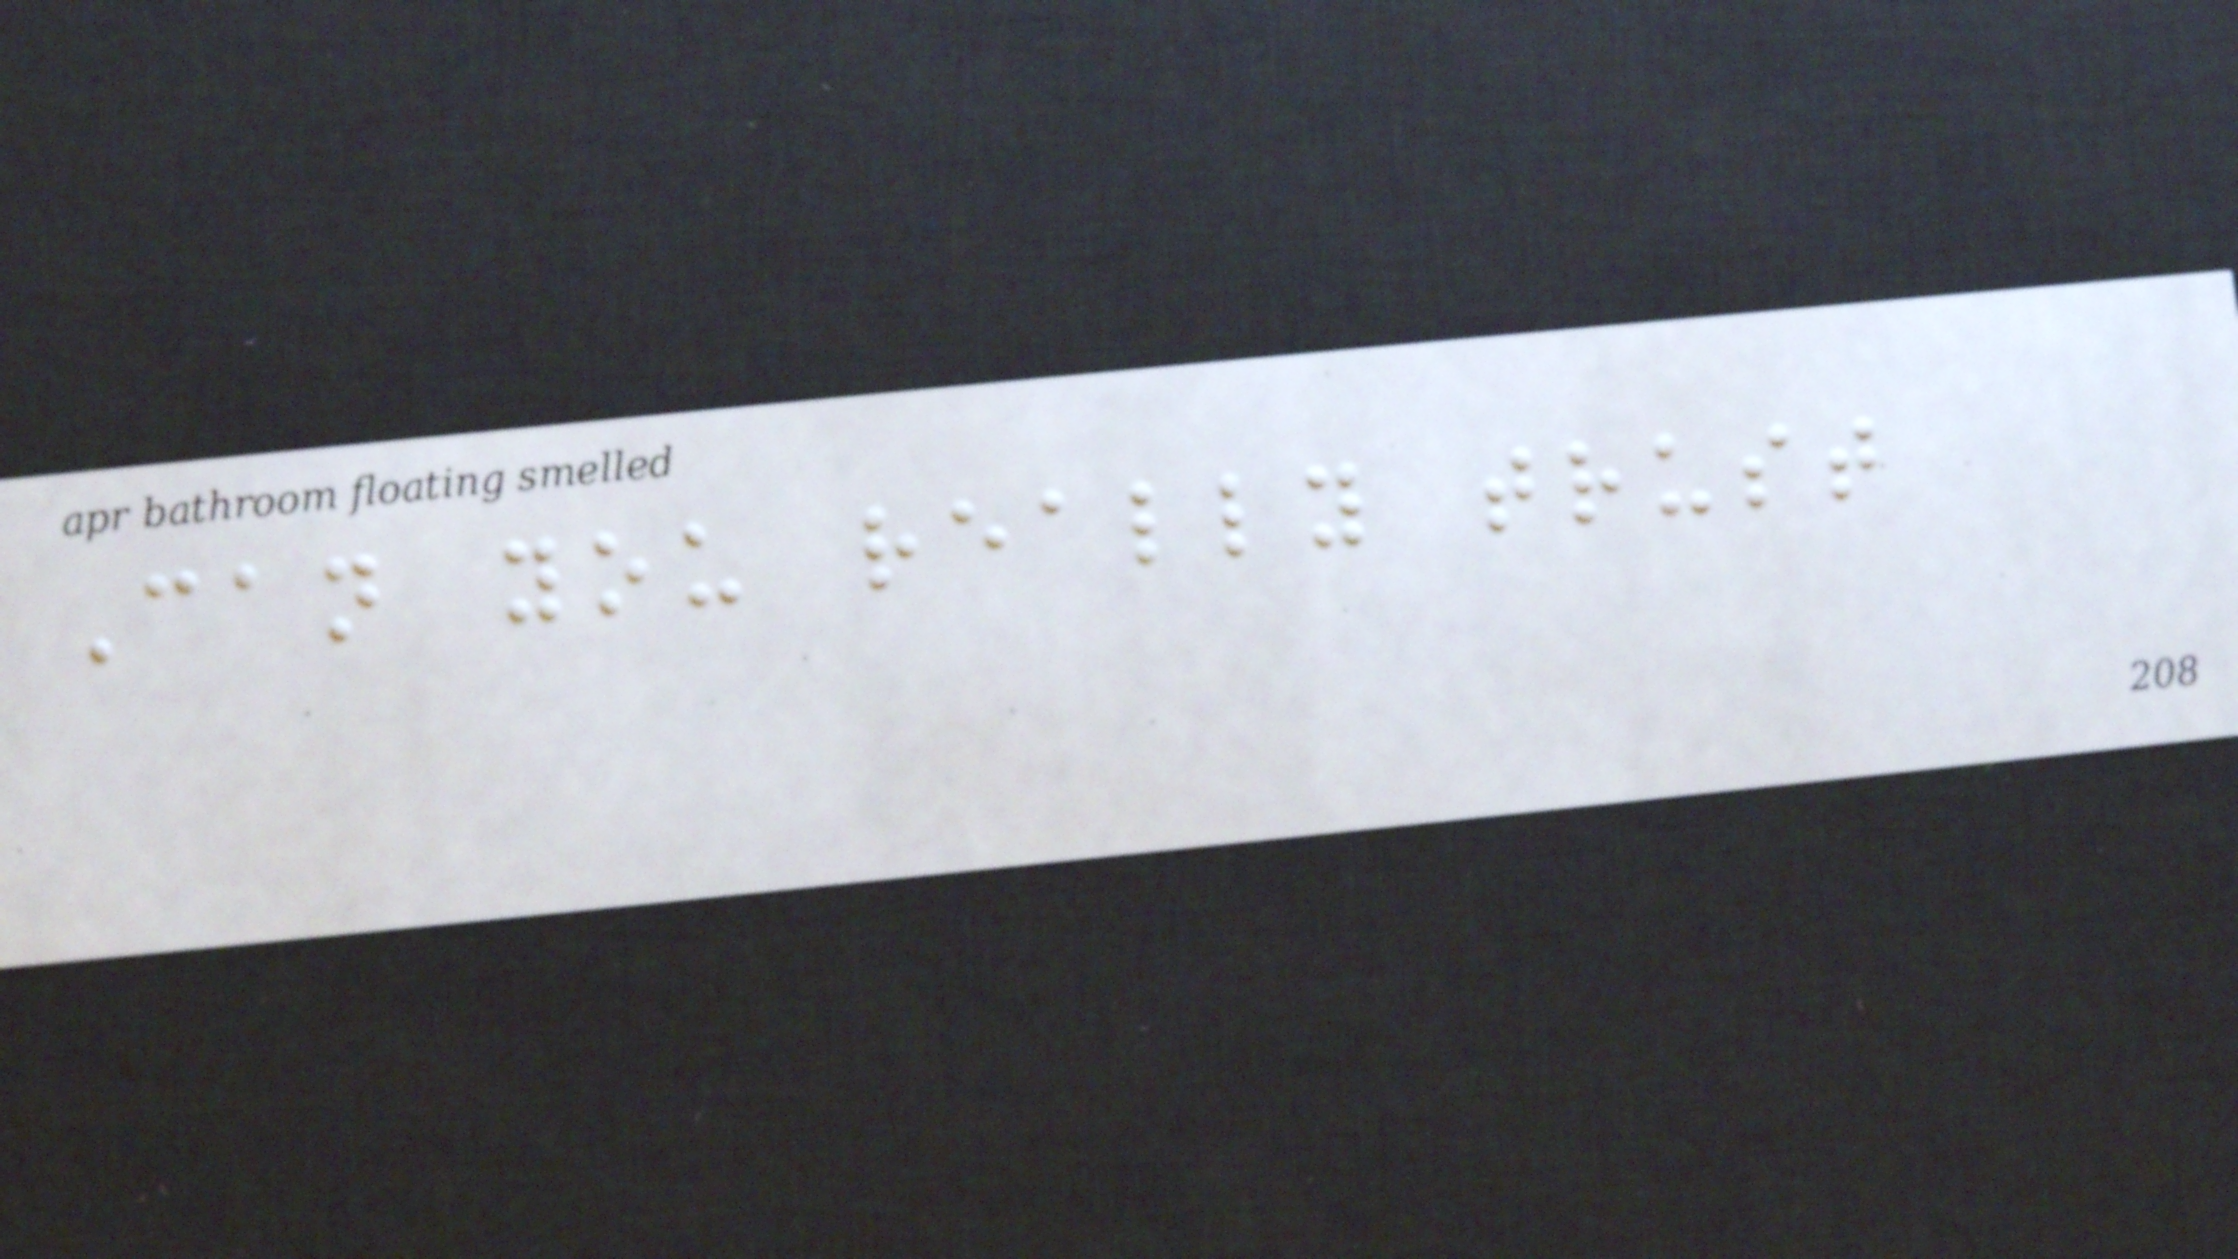Can you really trust
